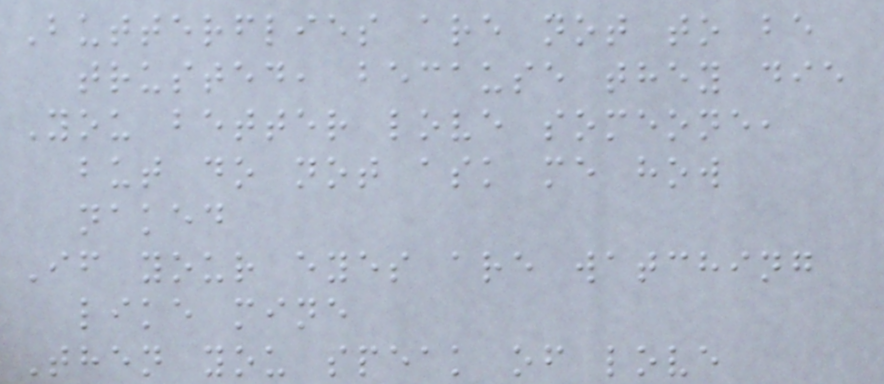Butterflies are not to be
trusted, because they die
You better love someone,
but do not ask me how
naked
If your eyes are watching
like mine
Then you speak of love
